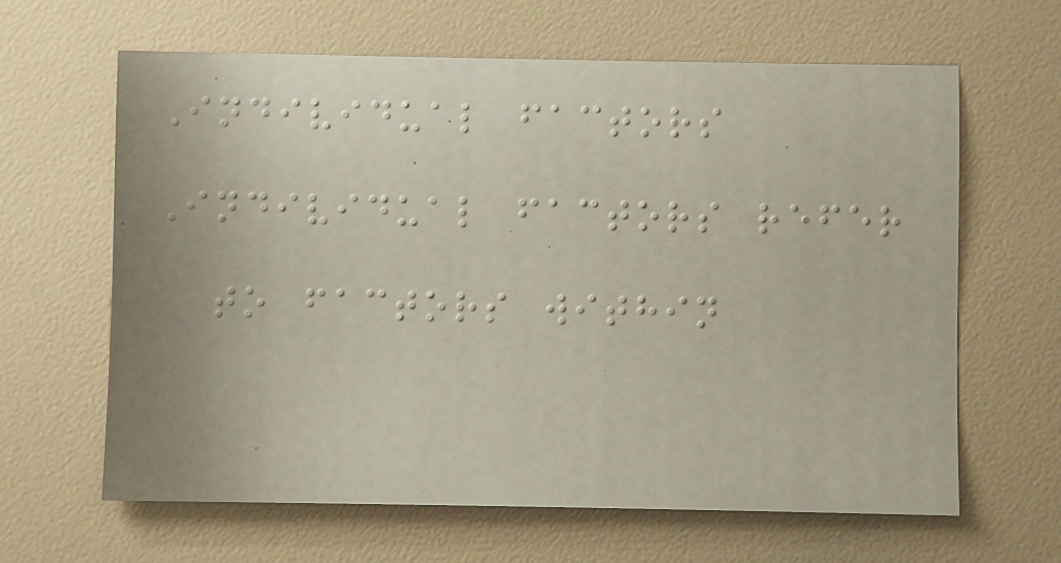Individual factors
Individual factors refer
to factors within
